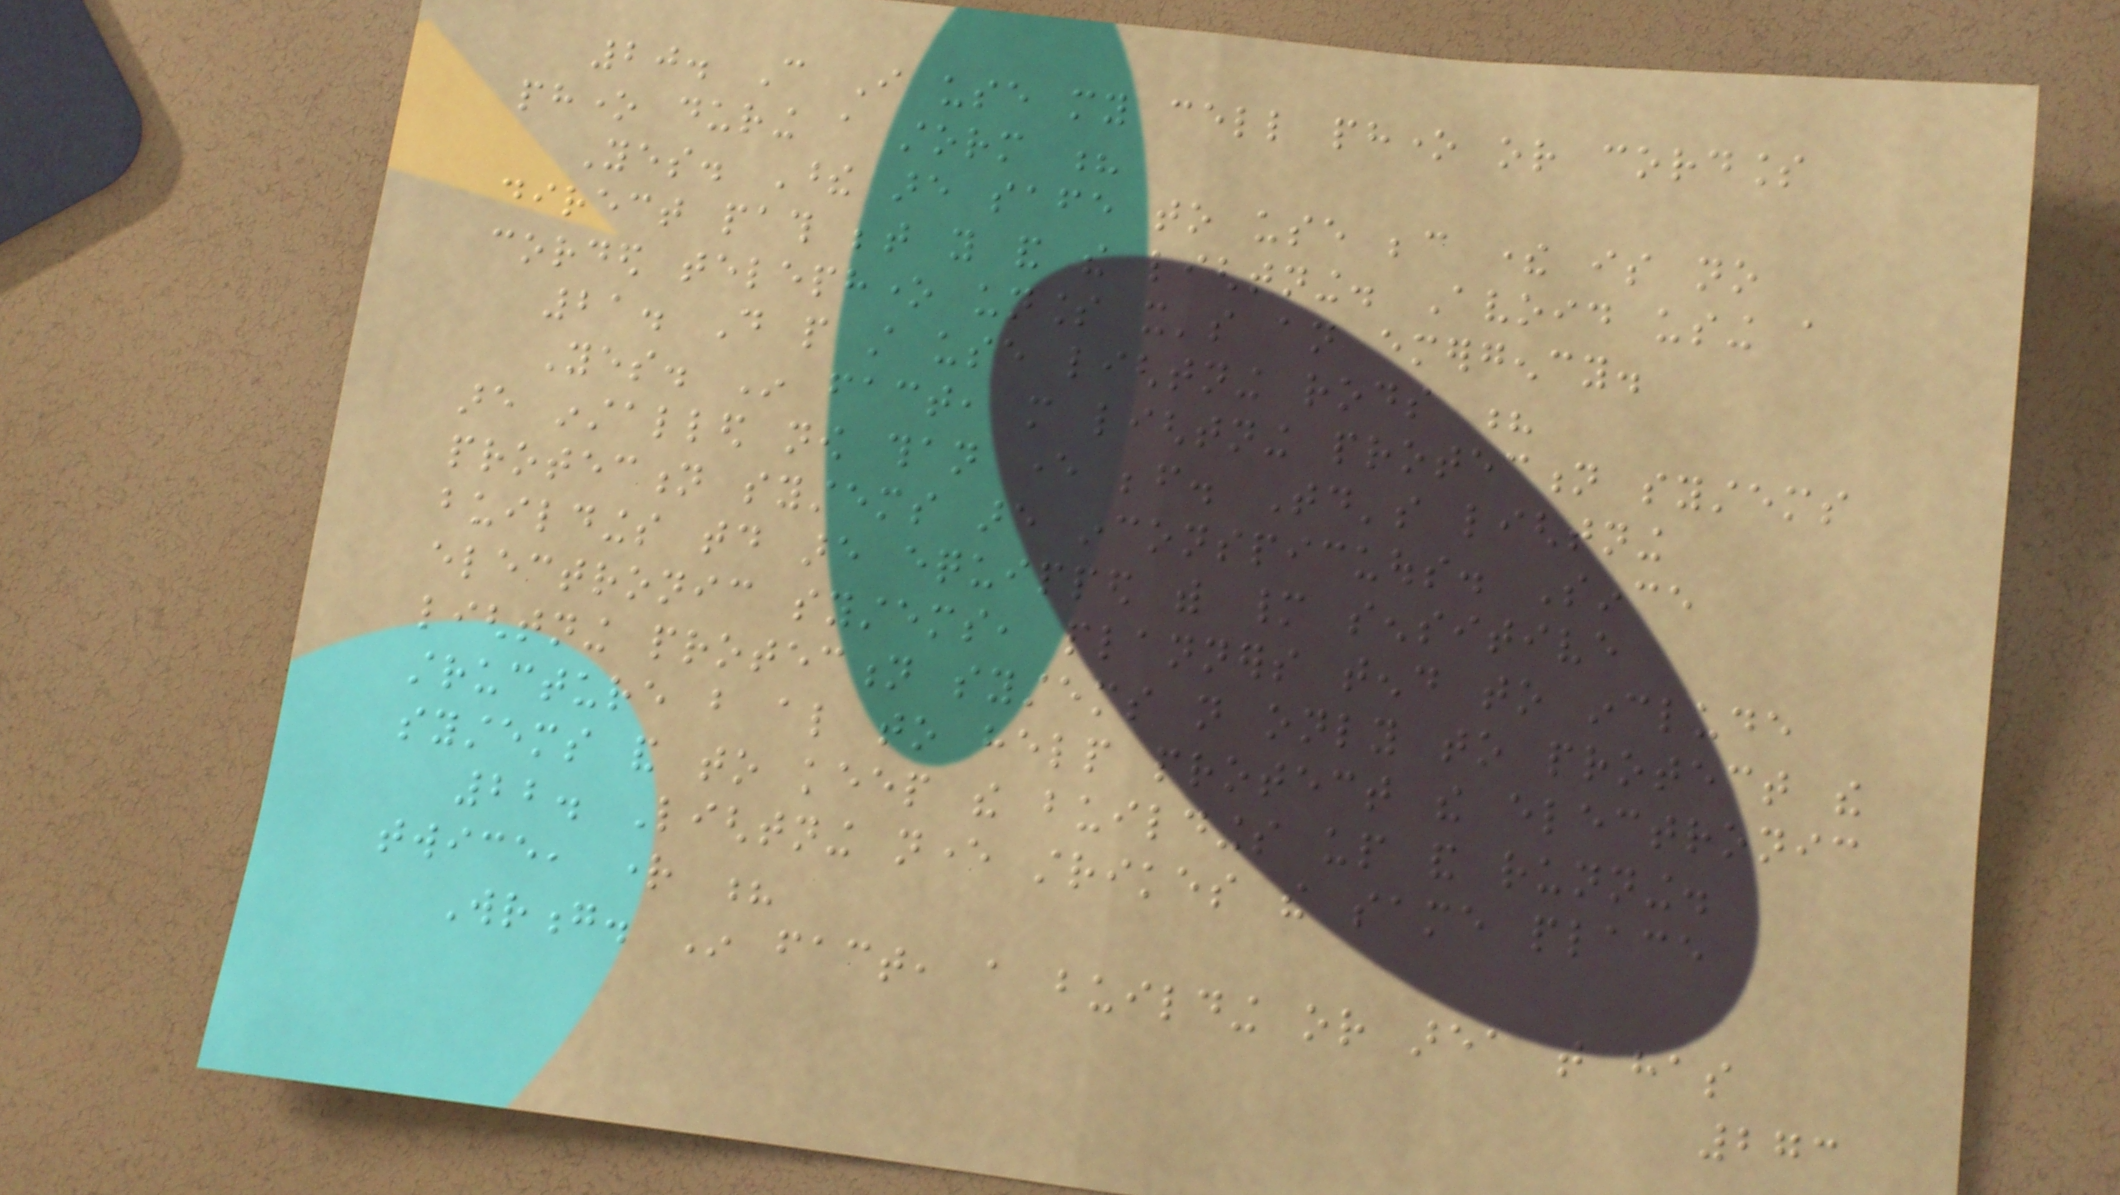20. Can I use my cell phone or cordless
phone during a storm ?
Yes. These are safe to use because there is no
direct path between you and the lightning. Avoid using a
corded telephone unless it's an emergency.
21. Do people still use lightning rods ?
Yes. In fact, more lightning protection systems
are installed now than ever before. Today's lightning
protection systems are inconspicuous. Since
buildings today are equipped with many sensitive
electronic systems, planners tend to include
lightning protection systems not only to protect the
structure but also to help protect the electronic
systems and to keep the buildings up and running.
22. Lightning never strikes the same place
twice, right ?
Wrong. In fact, a building or area that has
273
